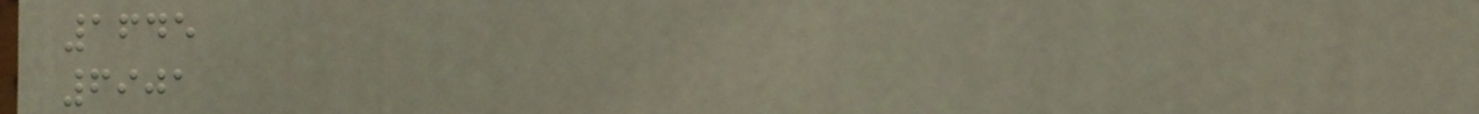1645
6901
